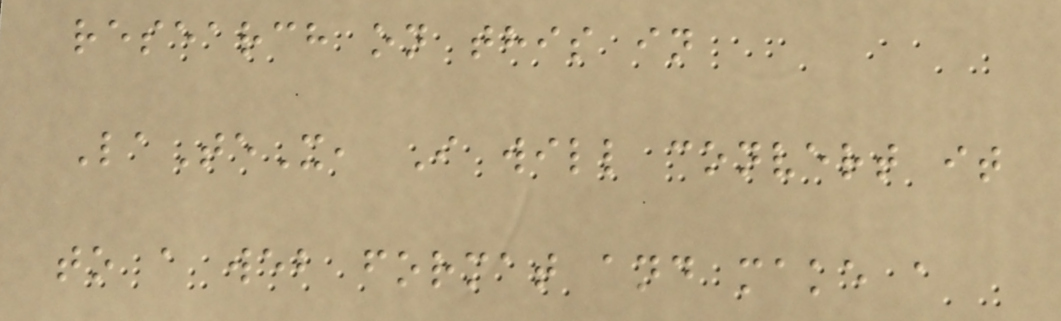research on this in
LaTeX, I will convert it
to a web format and make a
